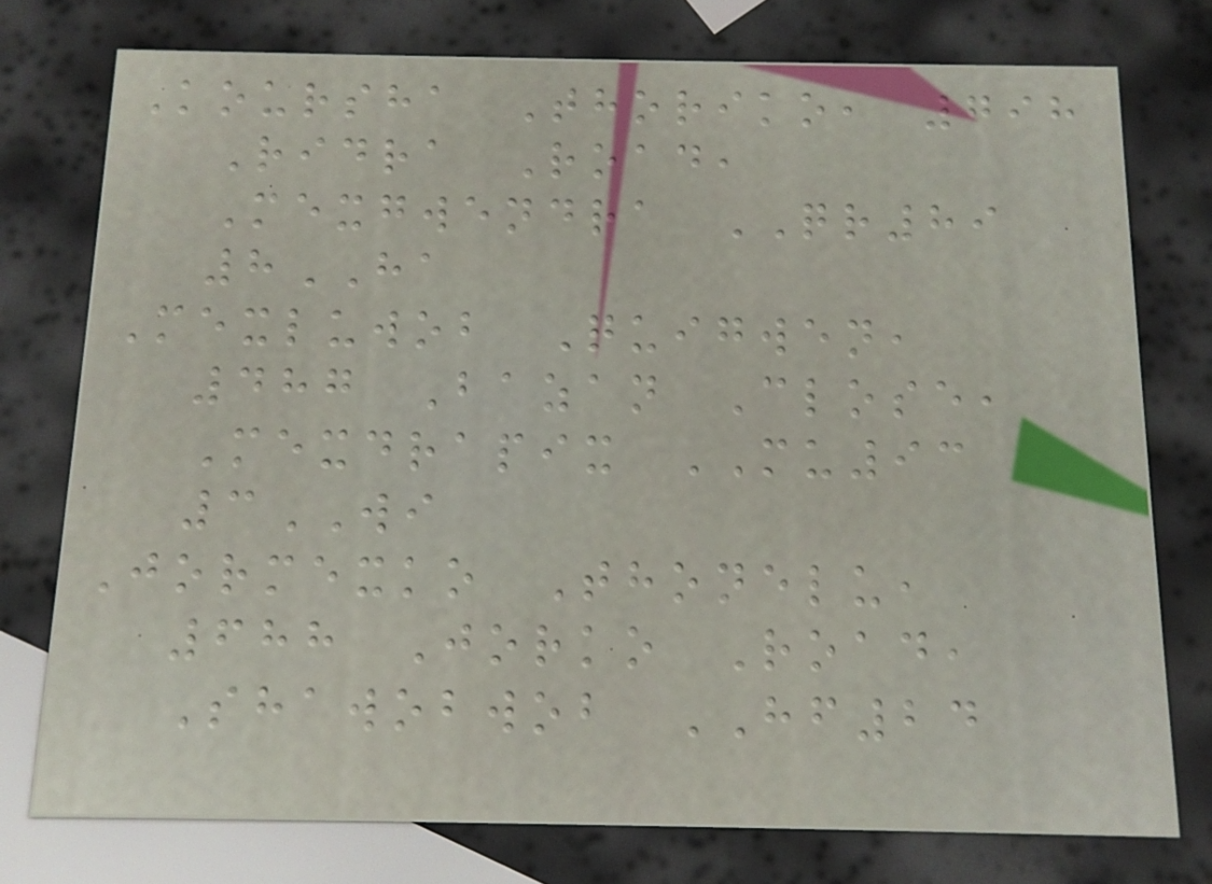Koursha Thoriko, 798
Ridra Road,
Mexgwendra QR89
8HA
Mexluwob Quigwen,
487 Bazan Close,
Mexdrapix MU93
3WI
Jormexko Thonelu,
688 Jorko Road,
Shawobwob HF24
